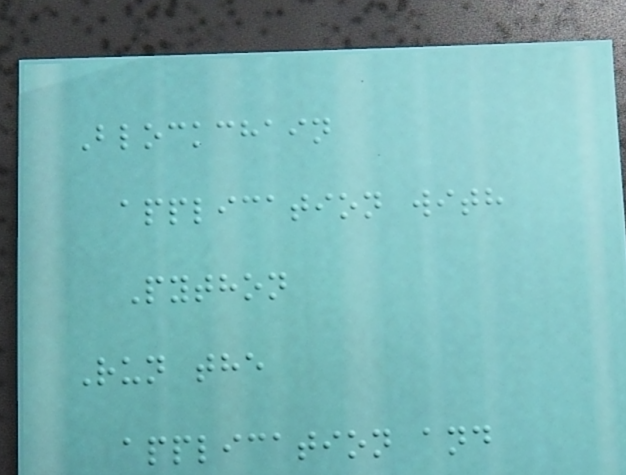Blockchain
application with
Python
Run the
application and
